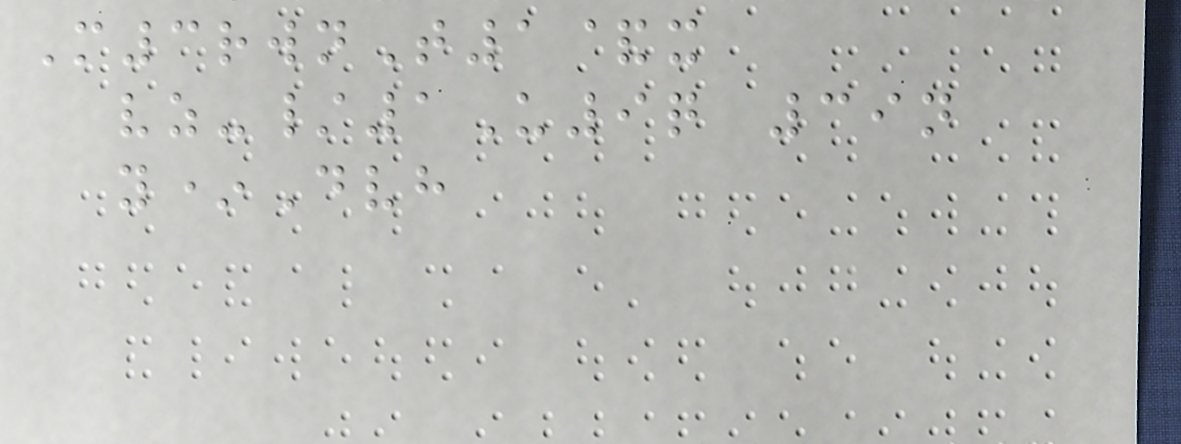M3rwnT1&x
vz-/1U9q 39n
y*Dvh
